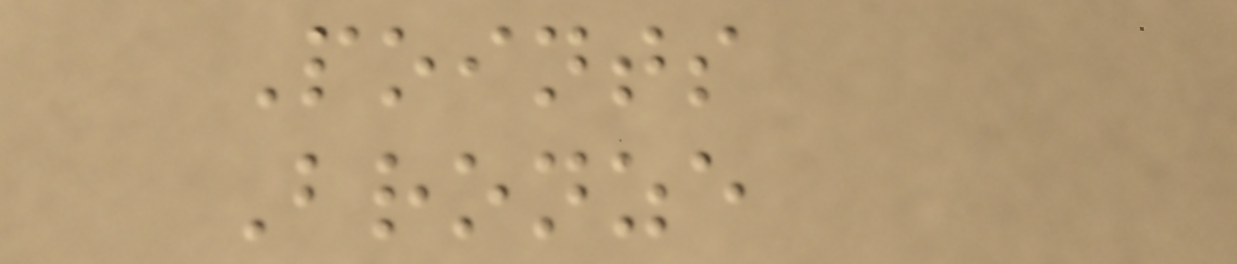Points
Bronze
